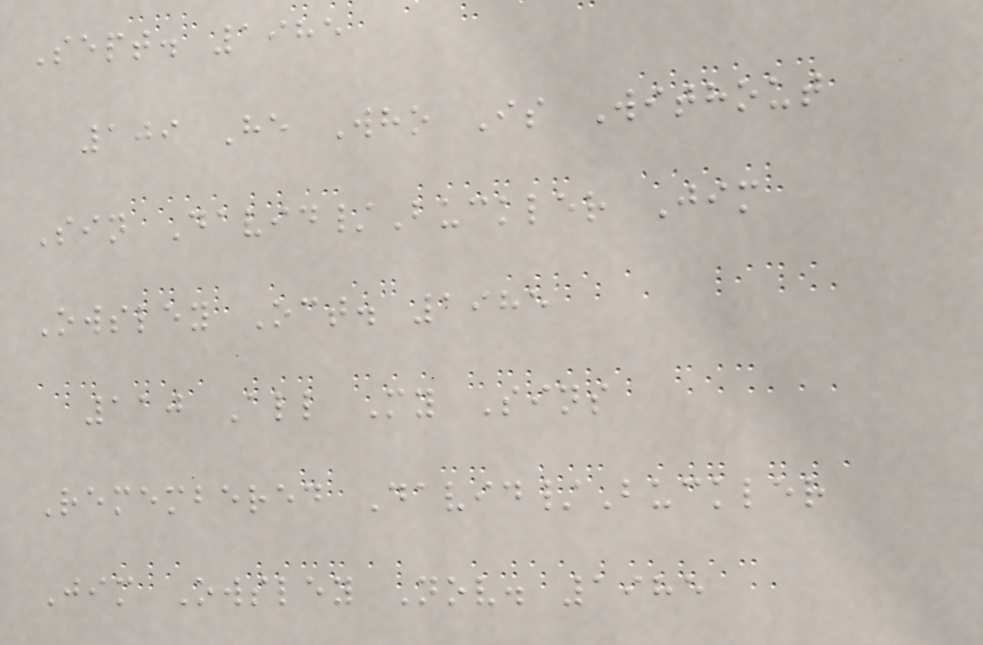Sept. 1985
109 He Who Is Without
Sin David/Buckler Jim
Owsley Oct. 1985
110 All My Sins
Remembered David/Buckler
Jim Owsley Nov. 1985
